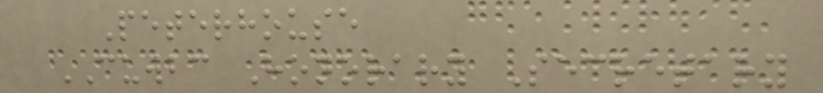Peterhouse
CUWBC Honorary Secretary
